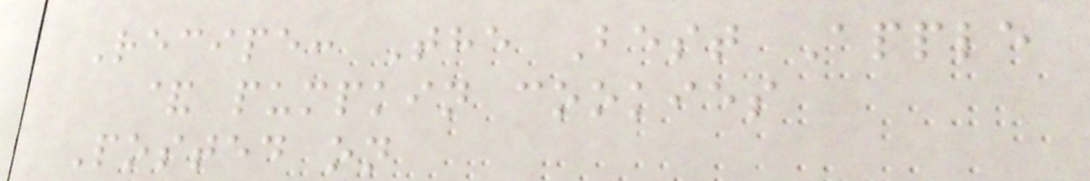Recipe: The Best Apple
& pumpkin cookies
Posted on
